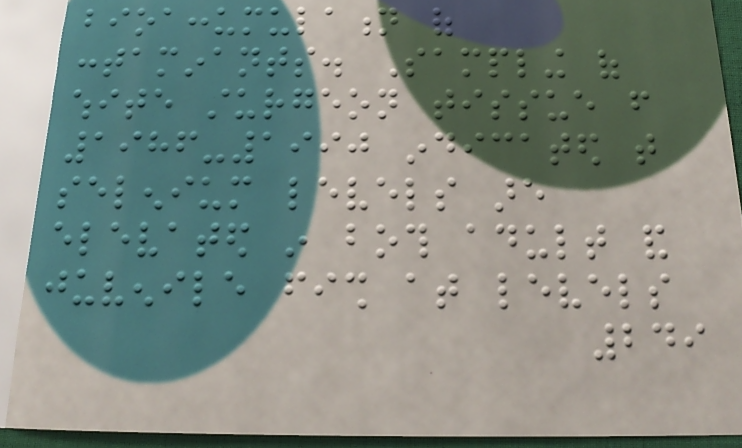bioaccumulation of
contaminants. Sampling of
white sturgeon tissue from
1986-1990 indicated that
selenium levels are
elevated in both adult and
juvenile fish at levels
249
